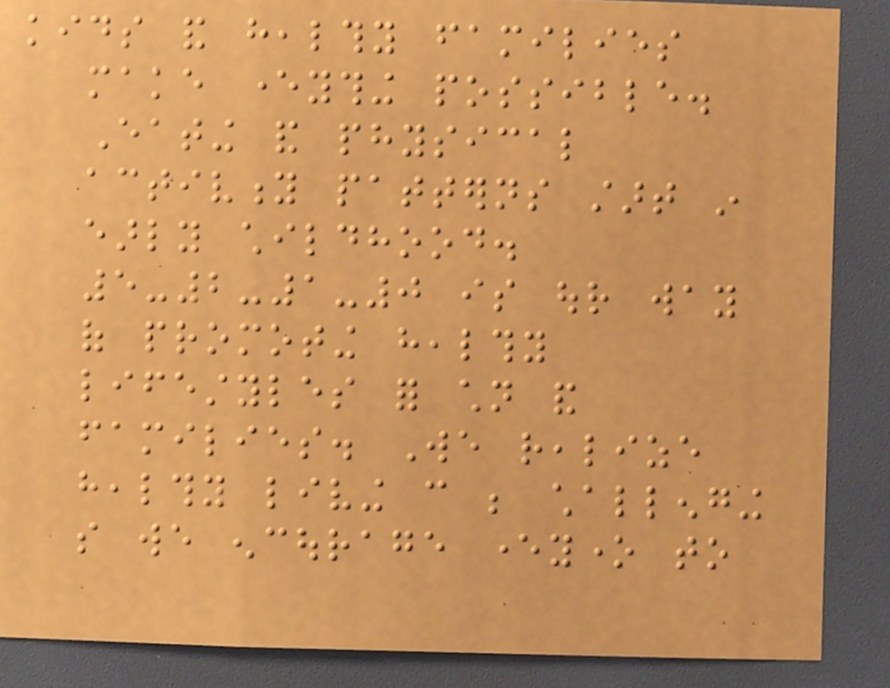kids and healthy families
make everything possible.
Eating and physical
activity patterns start in
early childhood.
5-2-1-0 is our way
of promoting healthy
lifestyles for children and
families. We realize
healthy living can be challenging
so we encourage everyone to
